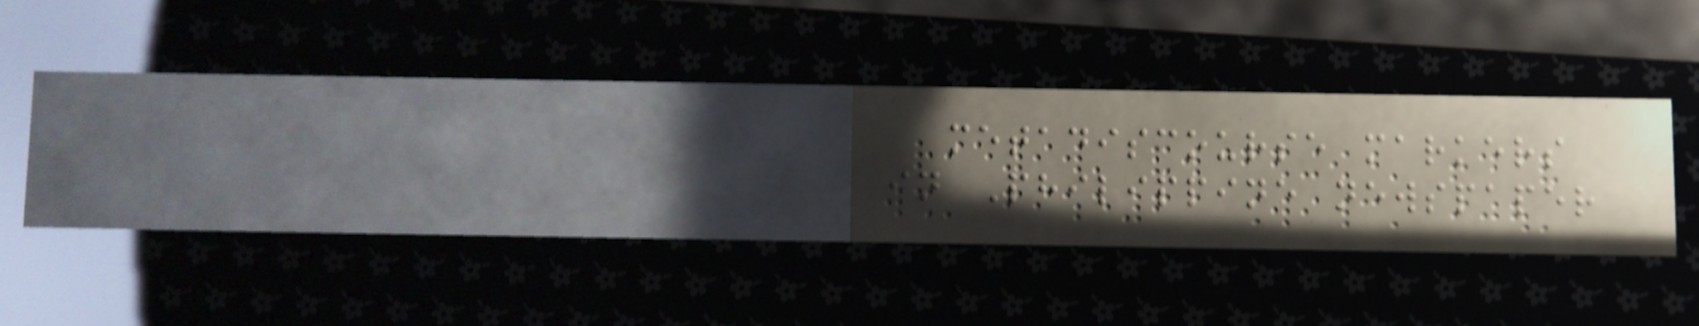metadiscourse markers
in Philippine newspaper
